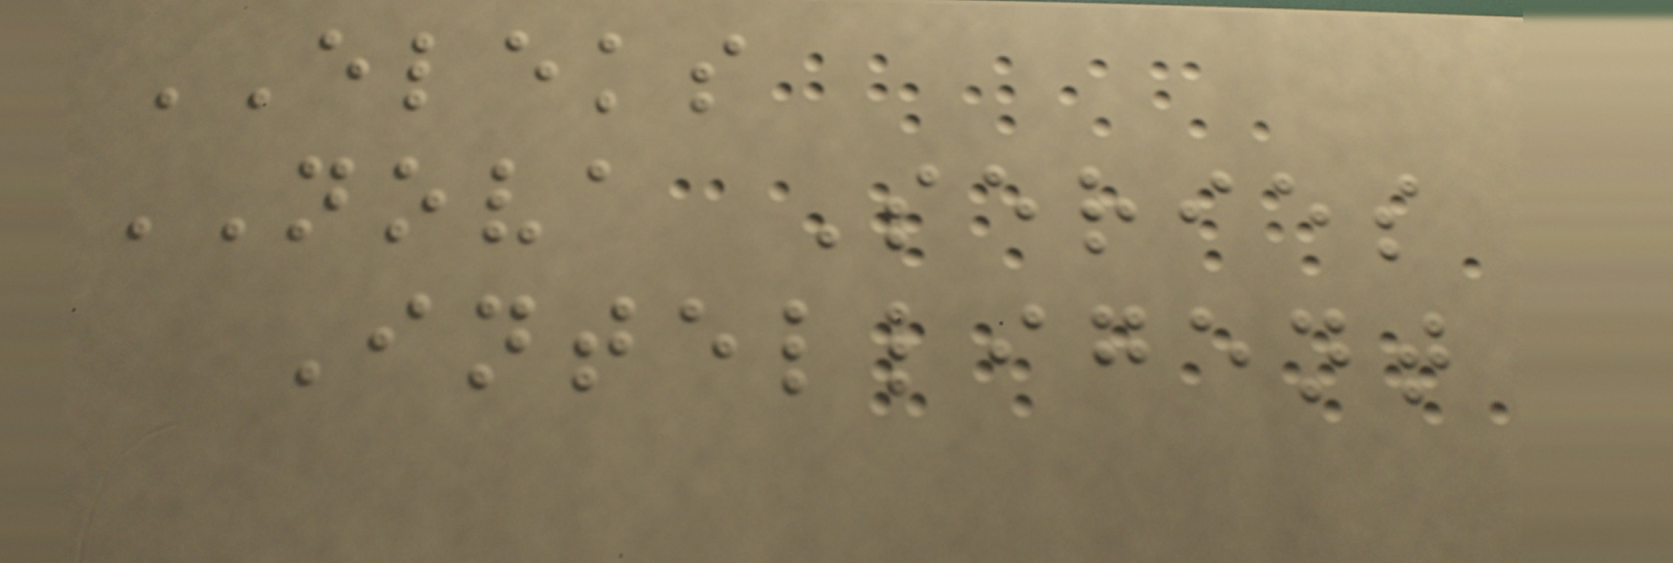ELEKS
NOVA Series
Intelligent
